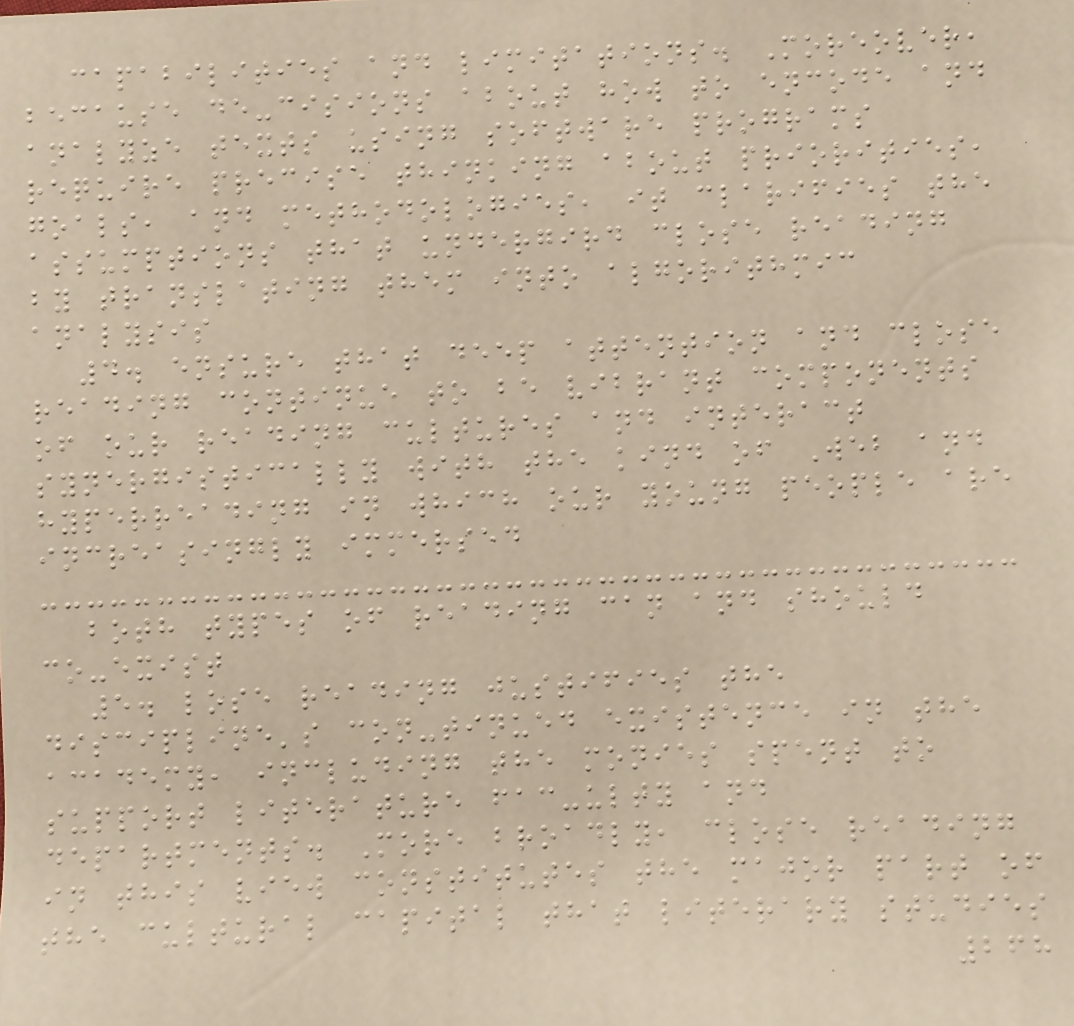capabilities and limitations. Moreover,
because de-cisions about how to encode and
analyze texts using software programs
require precise thinking about priorities,
goals, and methodologies, it clarifies the
assumptions that undergird close reading
by translating them into algorithmic
analysis
4. ensure that deep attention and close
reading continue to be vibrant components
of our reading cultures and interact
synergistically with the kind of Web and
hyperreading in which our young people are
increasingly immersed
both types of reading can and should
co-exist
5. lose reading justifies the
discipline's con-tinued existence in the
academy, including the monies spent to
support literature fac-ulty and
departments. More broadly, close reading
in this view constitutes the major part of
the cultural capital that literary studies
268
